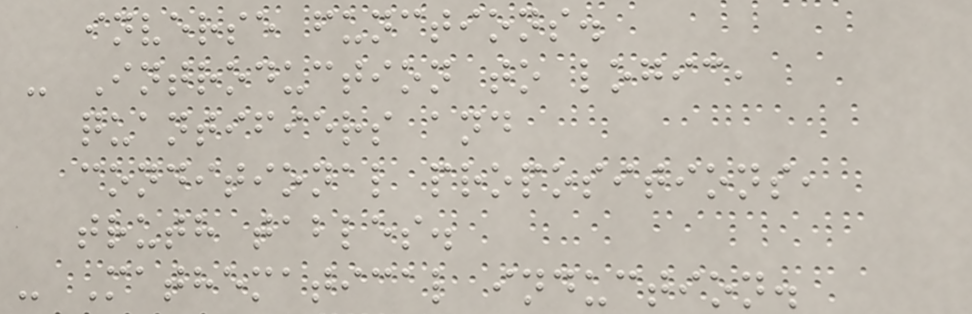inverse functions.
- Introduction to logic,
quantifiers and
conditional propositions,
truth tables.
- Mathematical induction.
